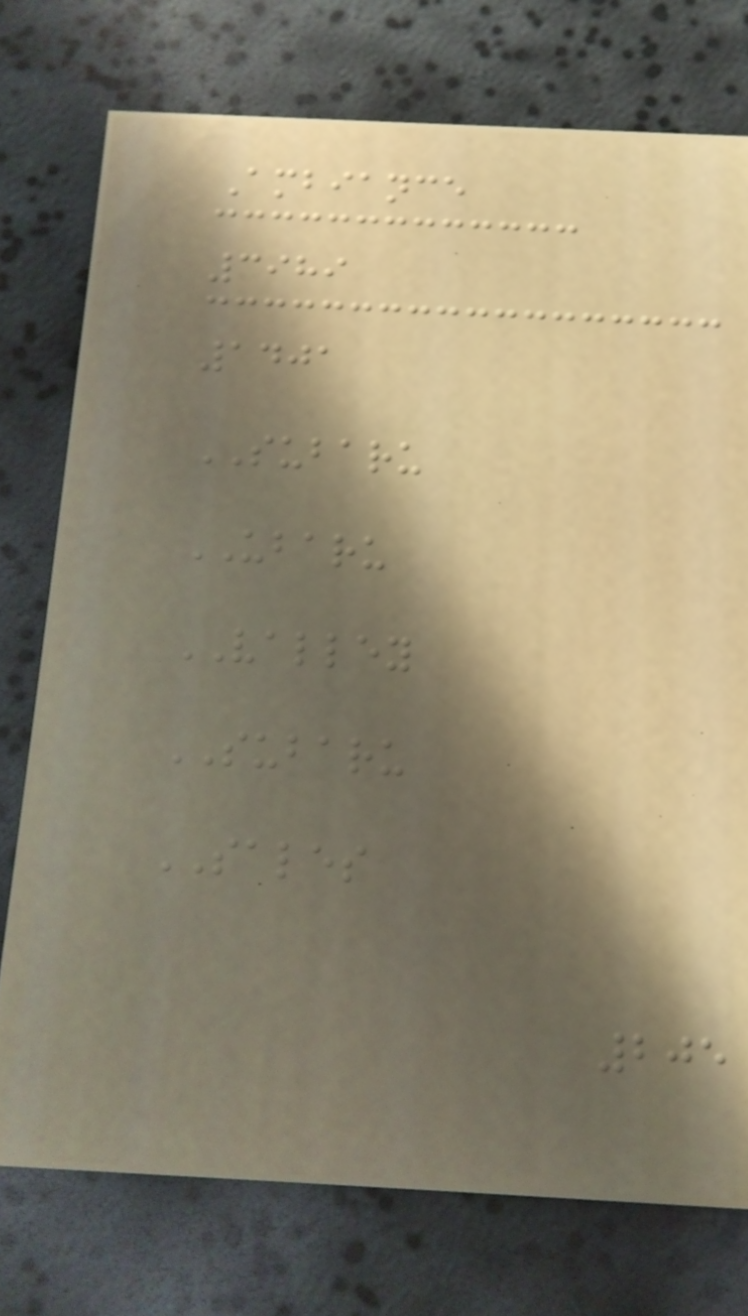Ambiance
3989
1401
SUBARU
UBARU
VALLEY
SUBARU
SALES
205
